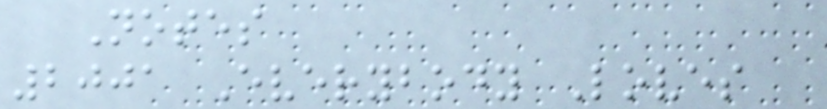Notes
2001 Everybody Loves
